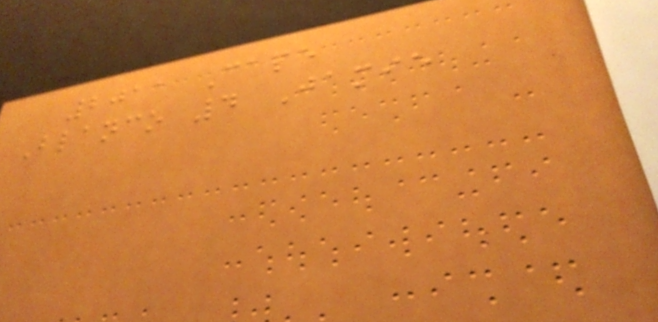2011 Cape
Blanco 4 Jamie
